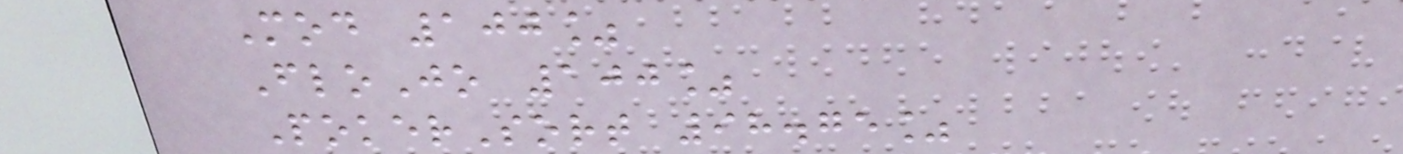Mod 100%
FloJo 100%
PokerSort 98.75%
